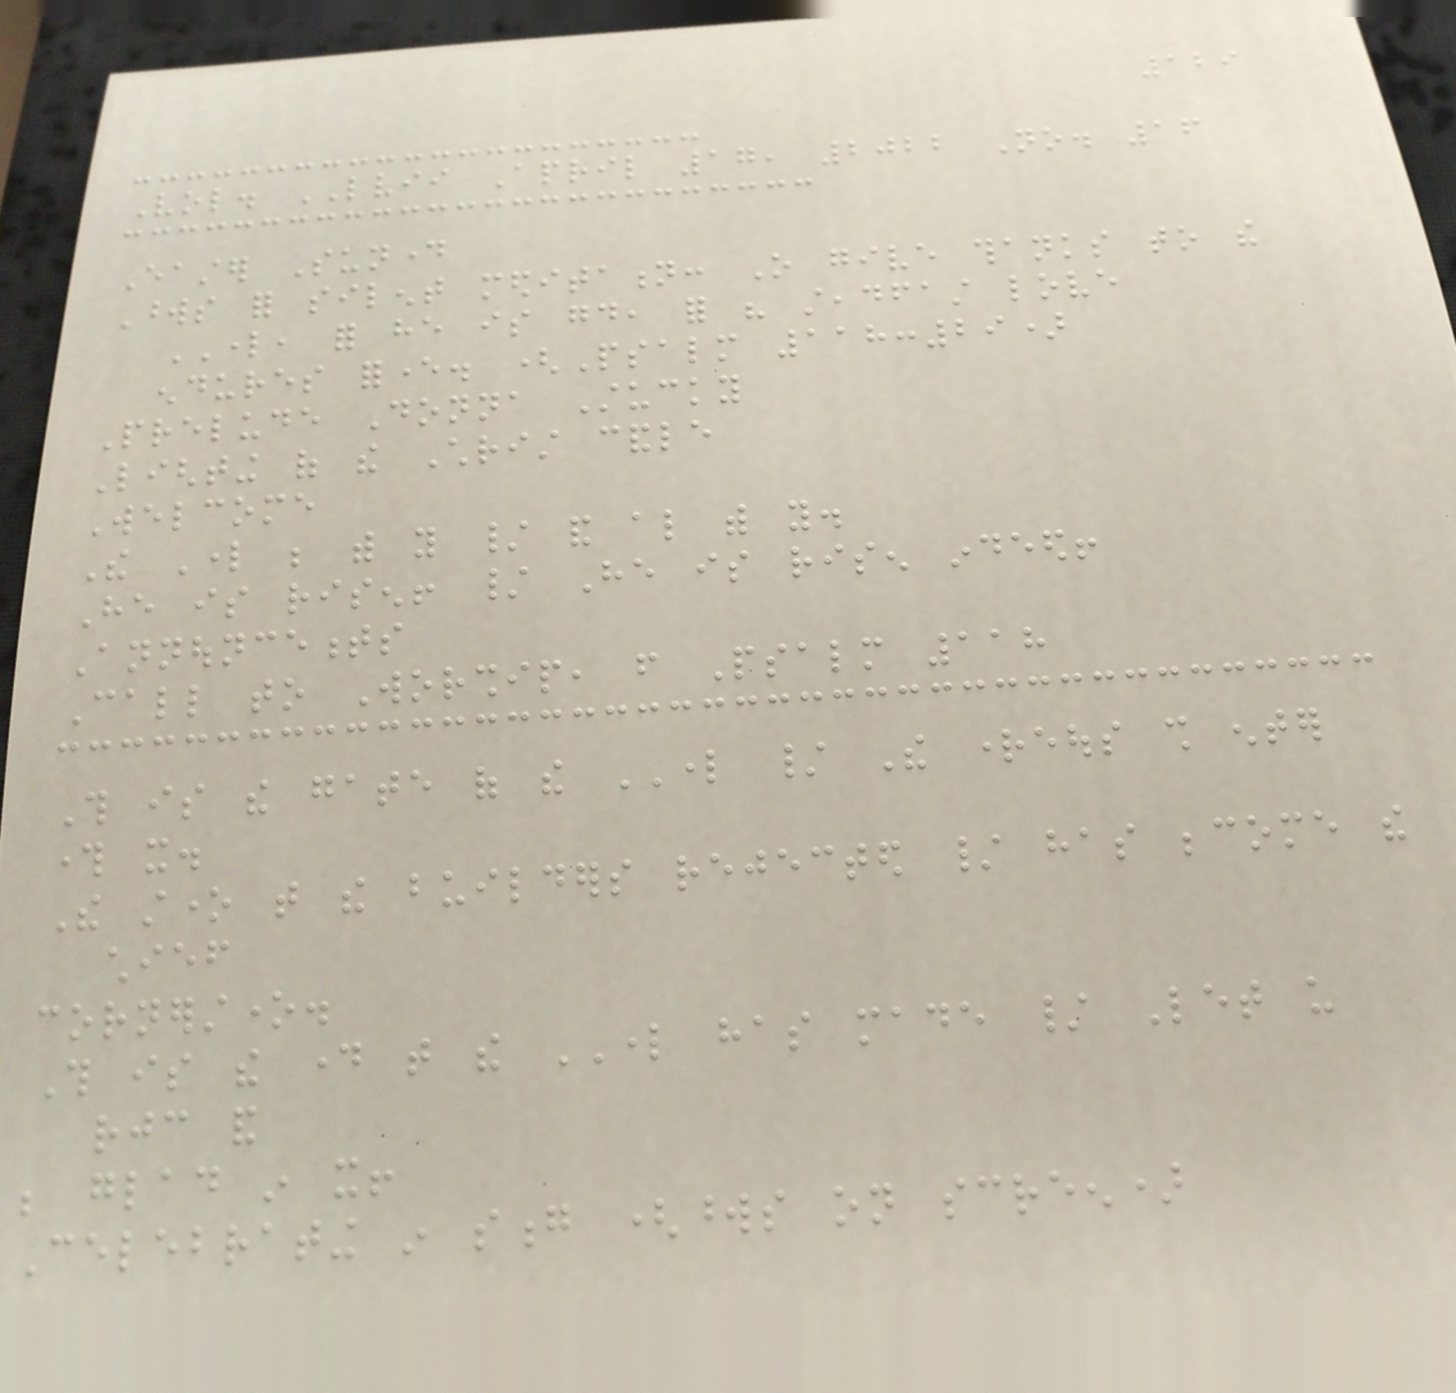129
Vol. LVII April 17, 2022 No. 16
Easter Sunday
Words for silent meditation: O give thanks to the
LORD, for he is good, for his steadfast love
endures forever. (Psalm 118:29)
Prelude Donna Stucky
Lighting of the Christ candle
Welcome
The Lord be with you / and also with you.
He is risen! / He is risen indeed!
Announcements
Call to Worship, from Psalm 118
This is the gate of the LORD / The righteous shall enter
through it.
The stone that the builders rejected / has become the
chief
cornerstone.
This is the day that the LORD has made / Let us
rejoice and
be glad in it!
Celebrating in song (words on screen)
